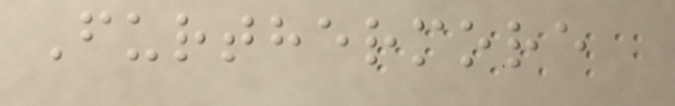Furthermore
